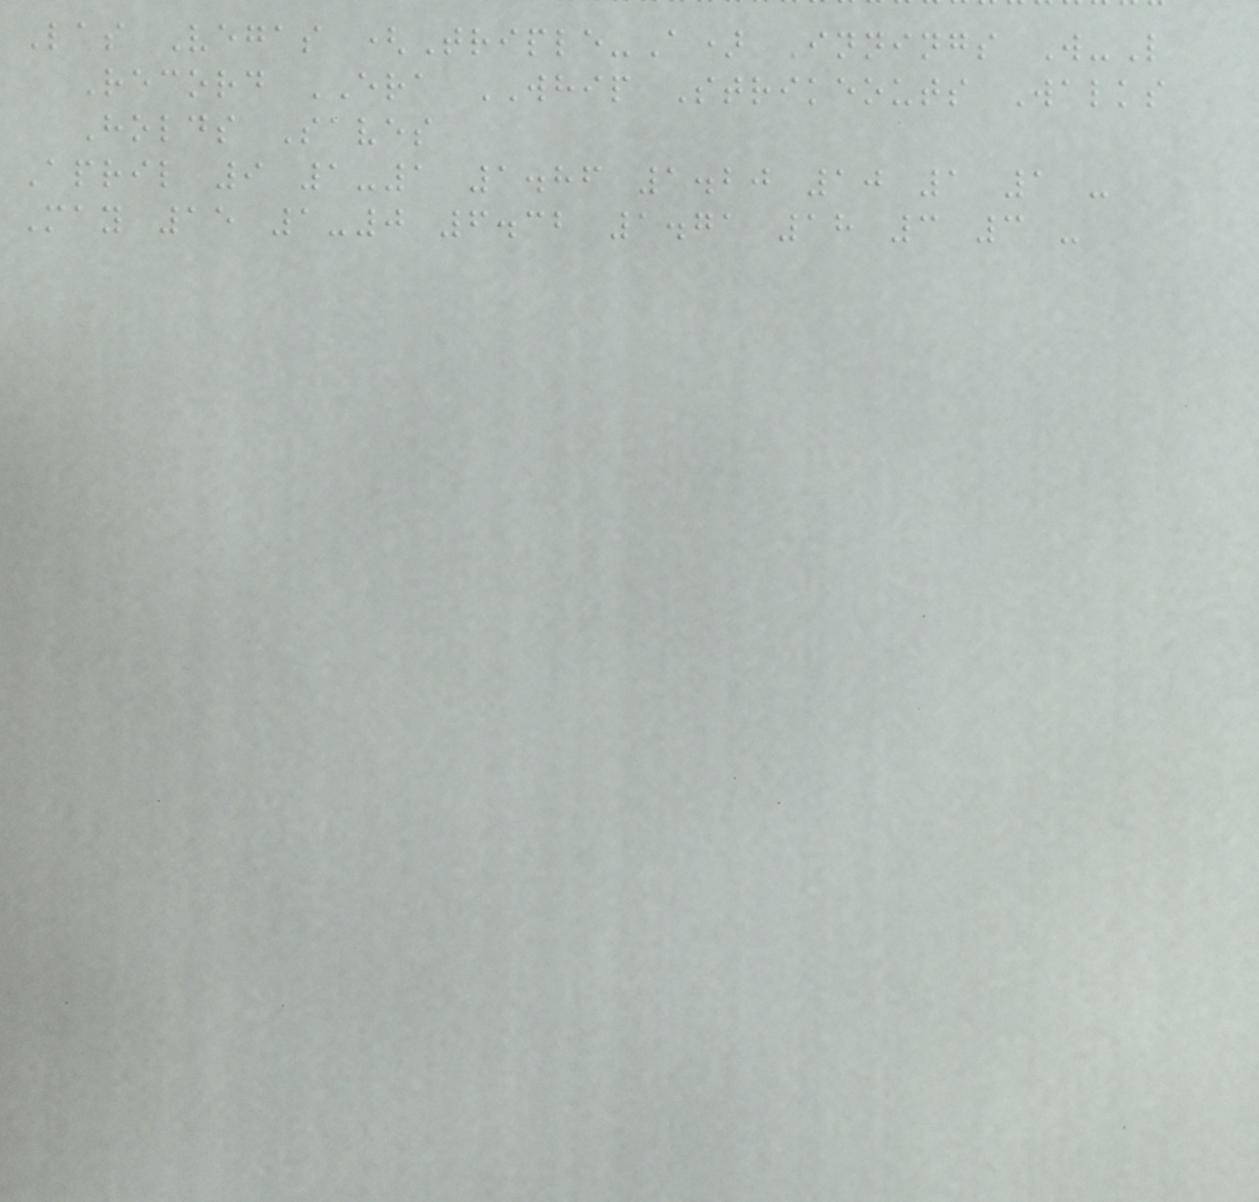Las Vegas (Triple-A) Innings W-L
Record ERA WHIP Strikeouts Walks
Holds Saves
April 9 1-1 1.86 1.20 10 1 1 -
May 15 1-0 6.32 1.71 18 3 3 -
